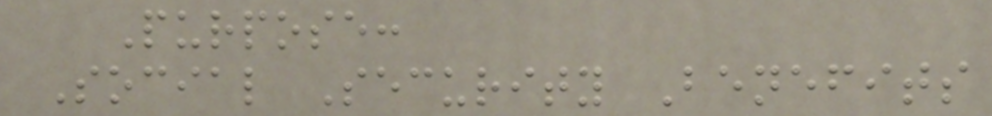Purpose:
Social Security Benefits
